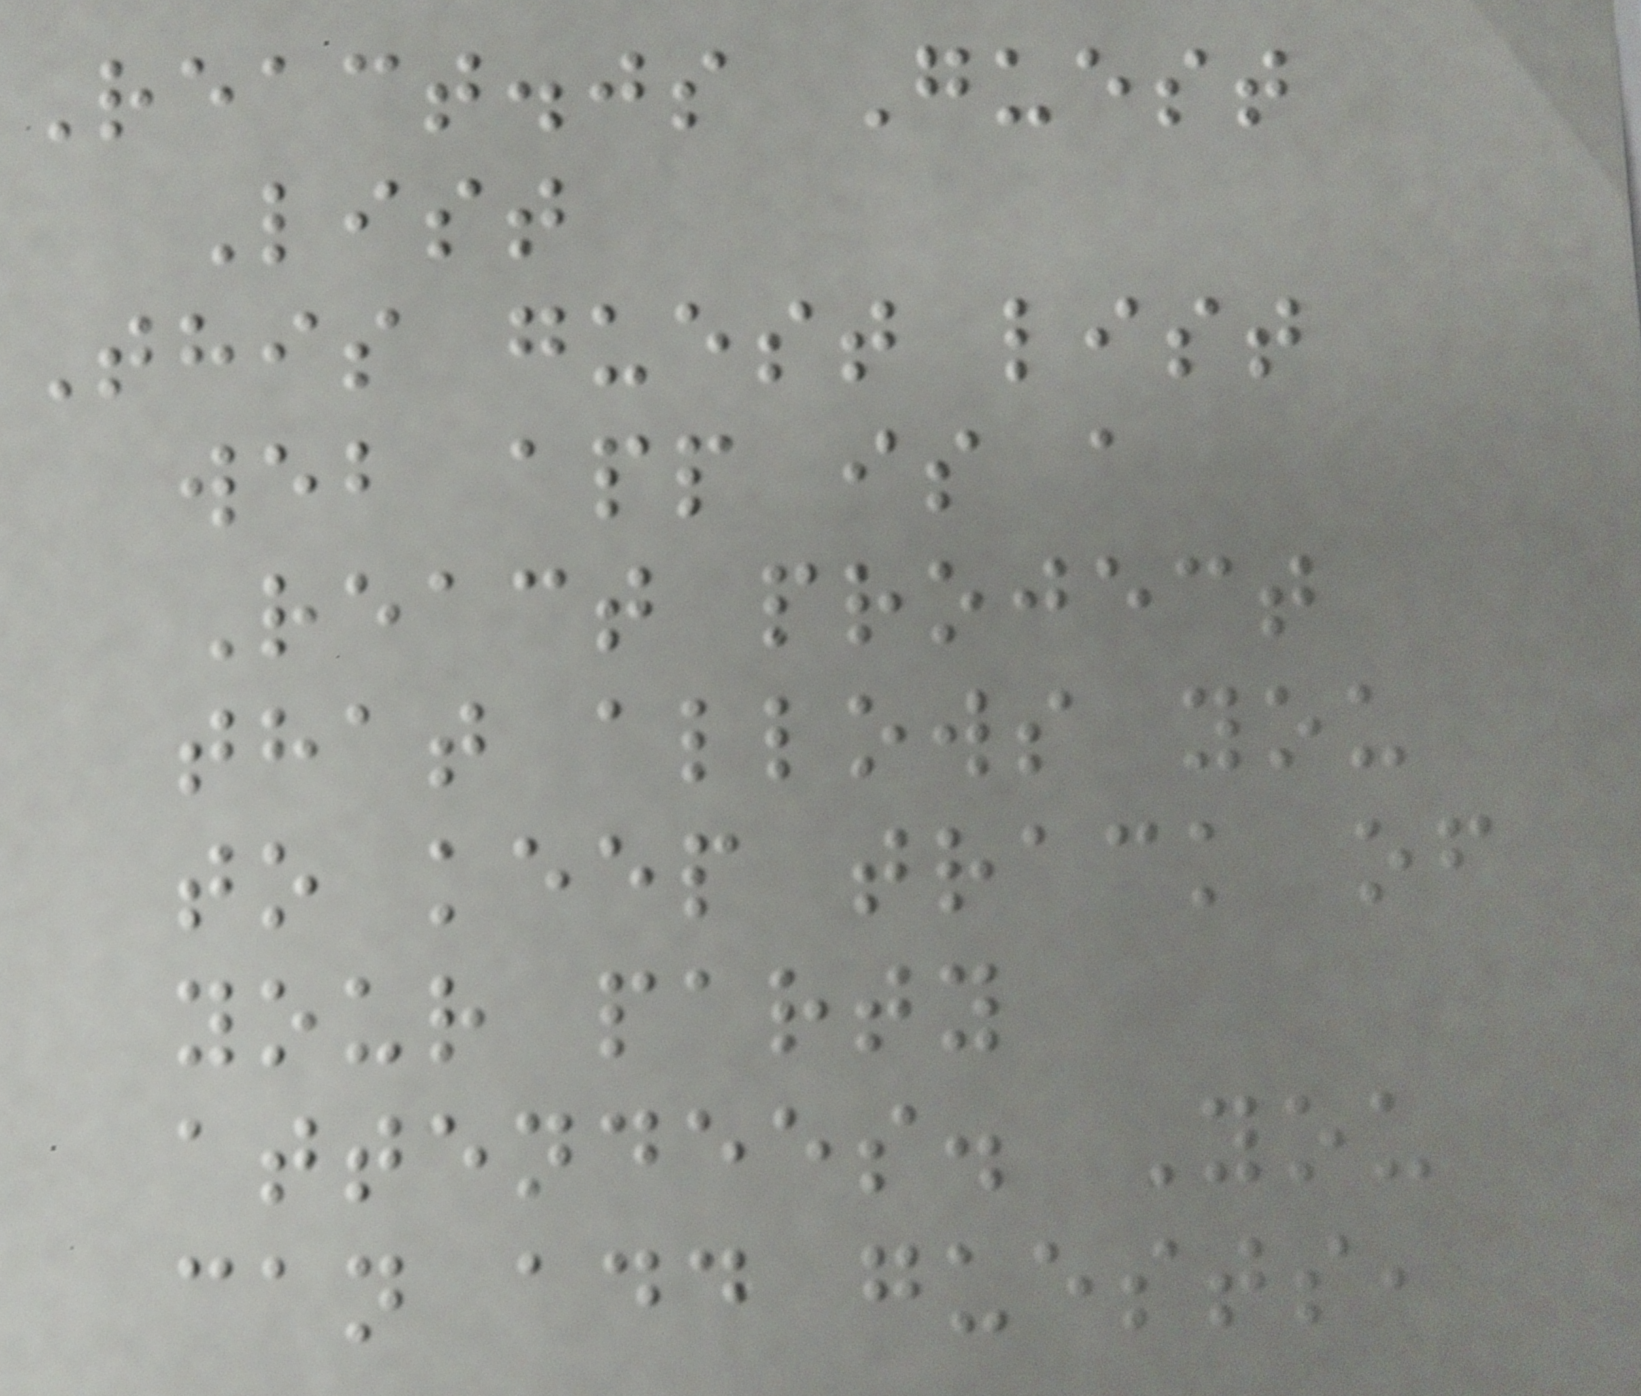React.js Guest
List
This guest list
web app is a
React project
that allows you
to keep track of
your party
attendees. You
can add guests,
